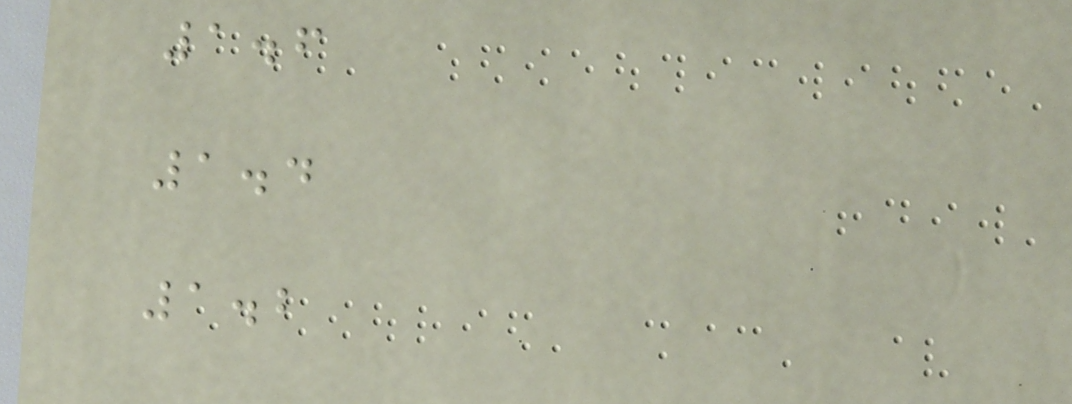1.6
1.4
1.2
